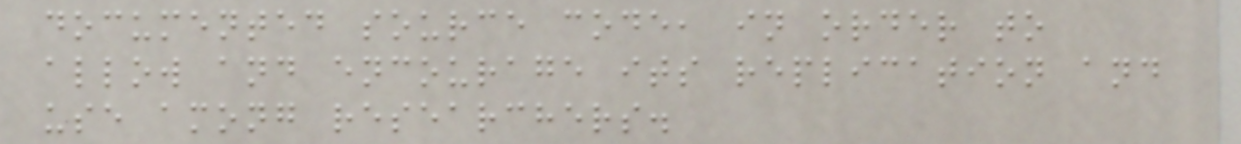documented source code, in order to
allow and encourage its replication and
use among researchers.
